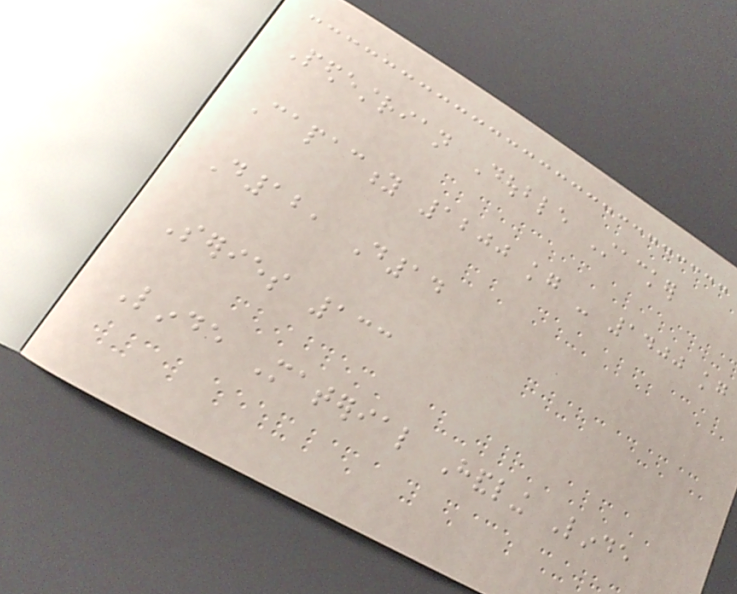Pedestrian Double Stacker
Capacity 1200 kg - 1400 kg
D12, D14
Series 133
Linde Material Handling Linde
